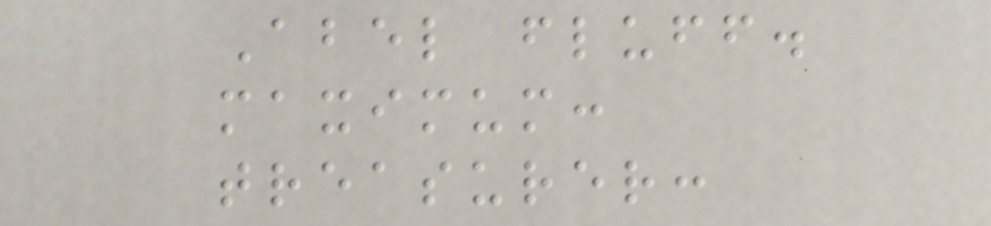Abel fluff.
maximum:
treasurer:
